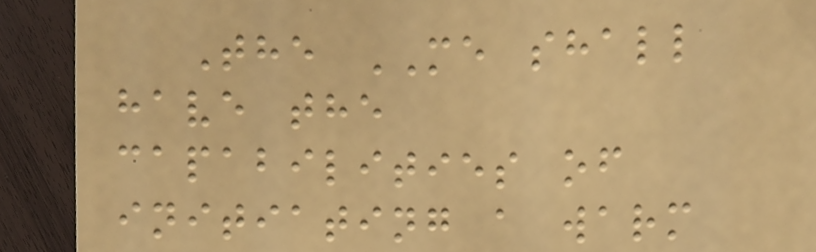The ME shall
have the
capabilities of
initiating a warm
